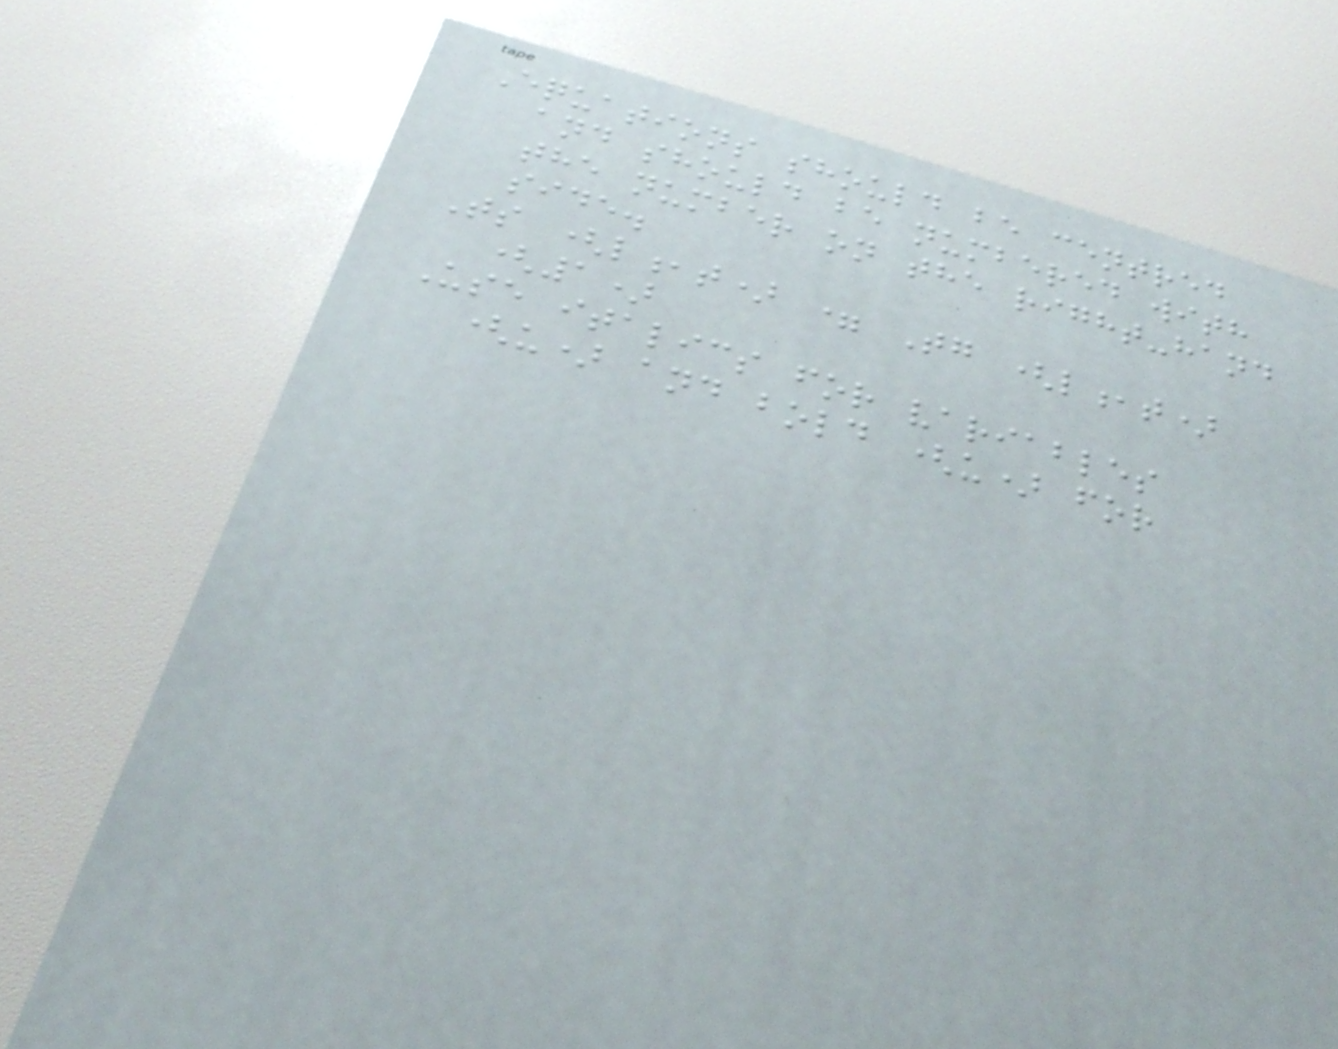Equations should be centred
and should be numbered with
the number on the right-hand
side.
Ts (l,t) = Tg (l,t)
(1)
Use italics for variables
(u) and bold (u) for
